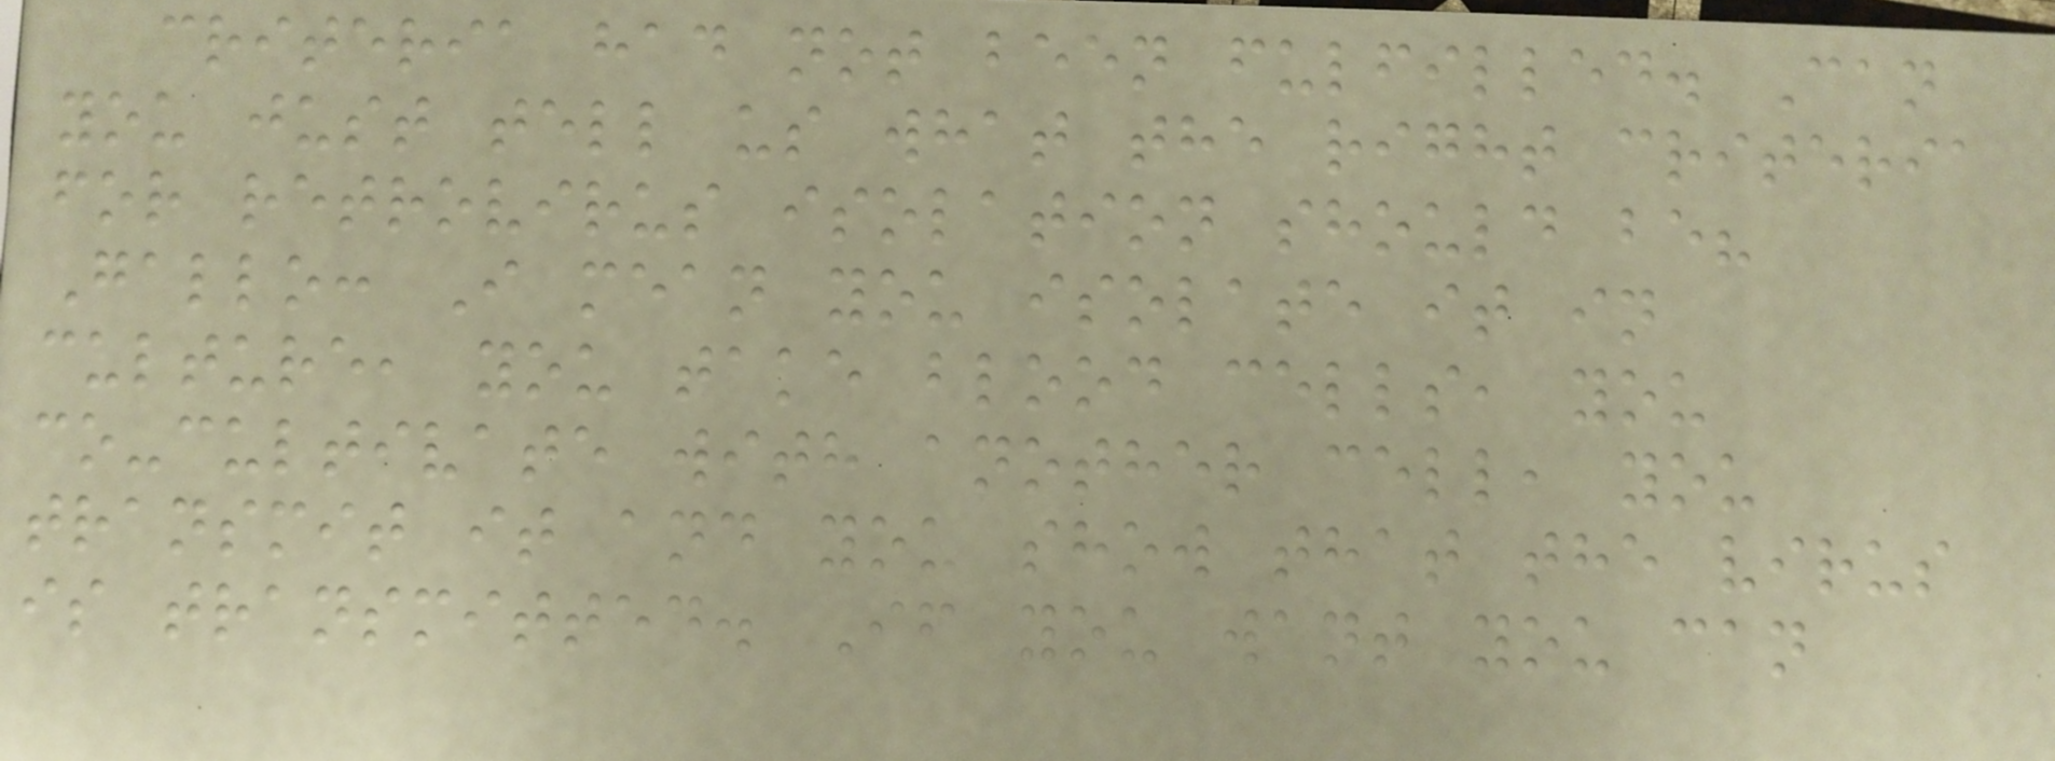criteria had not been fulfilled. Can
you just tell us what the right criteria
for retrovirus isolation should be?
Gallo: I mean you isolate it in
culture, you take blood cells, you
co-cultivate with another cell, you
transmit it and you show that the virus
is transmitted. If you want you can
